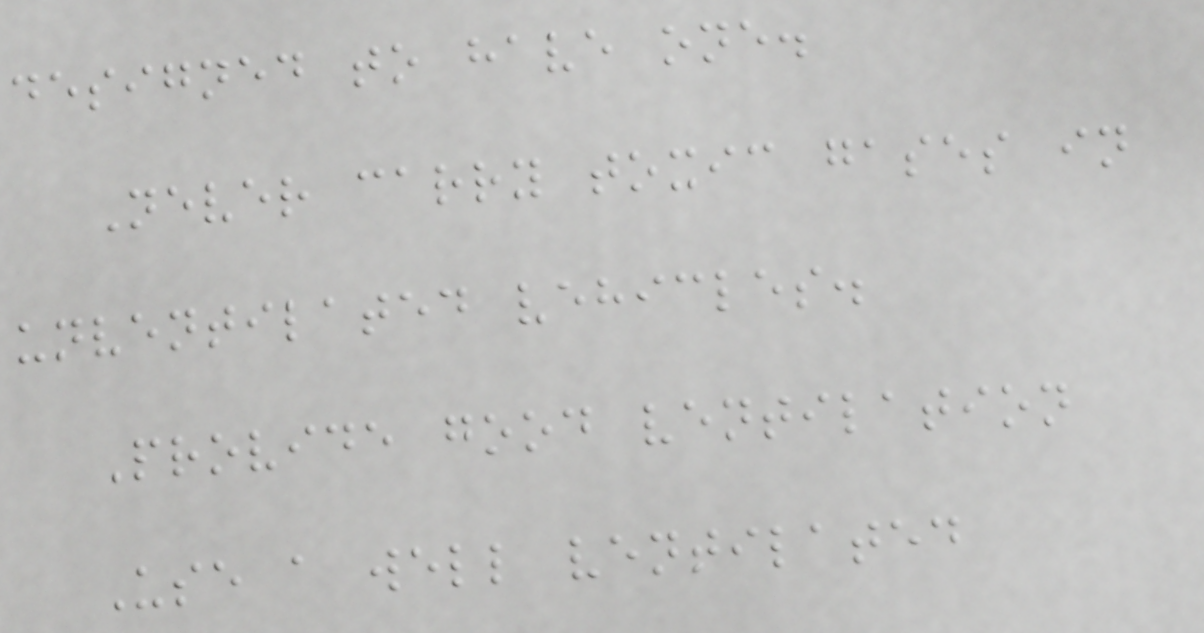designed to have one.
Never carry toxic gases in
unventilated vehicles.
Provide good ventilation
Use a well ventilated
